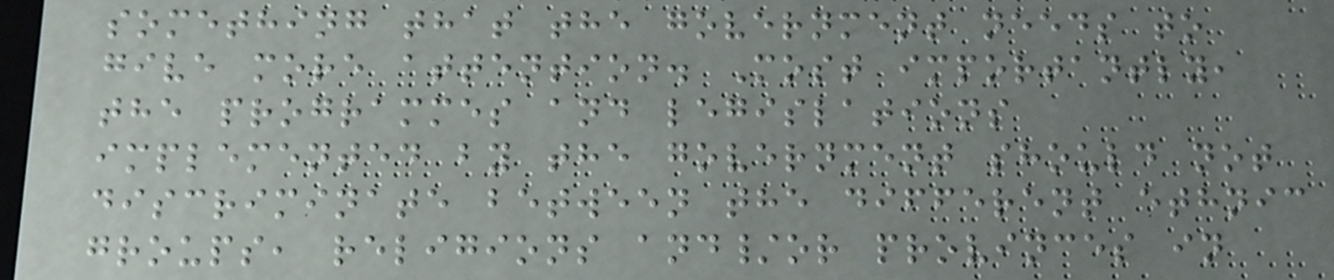something that the government needs to
give more attention. Most importantly,
the programmes and legislations
implemented by the government should not
discriminate between the different ethnic
groups, religions and/or provinces in
